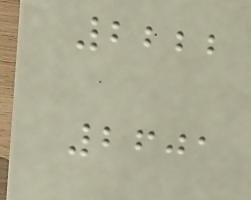2222
2601
